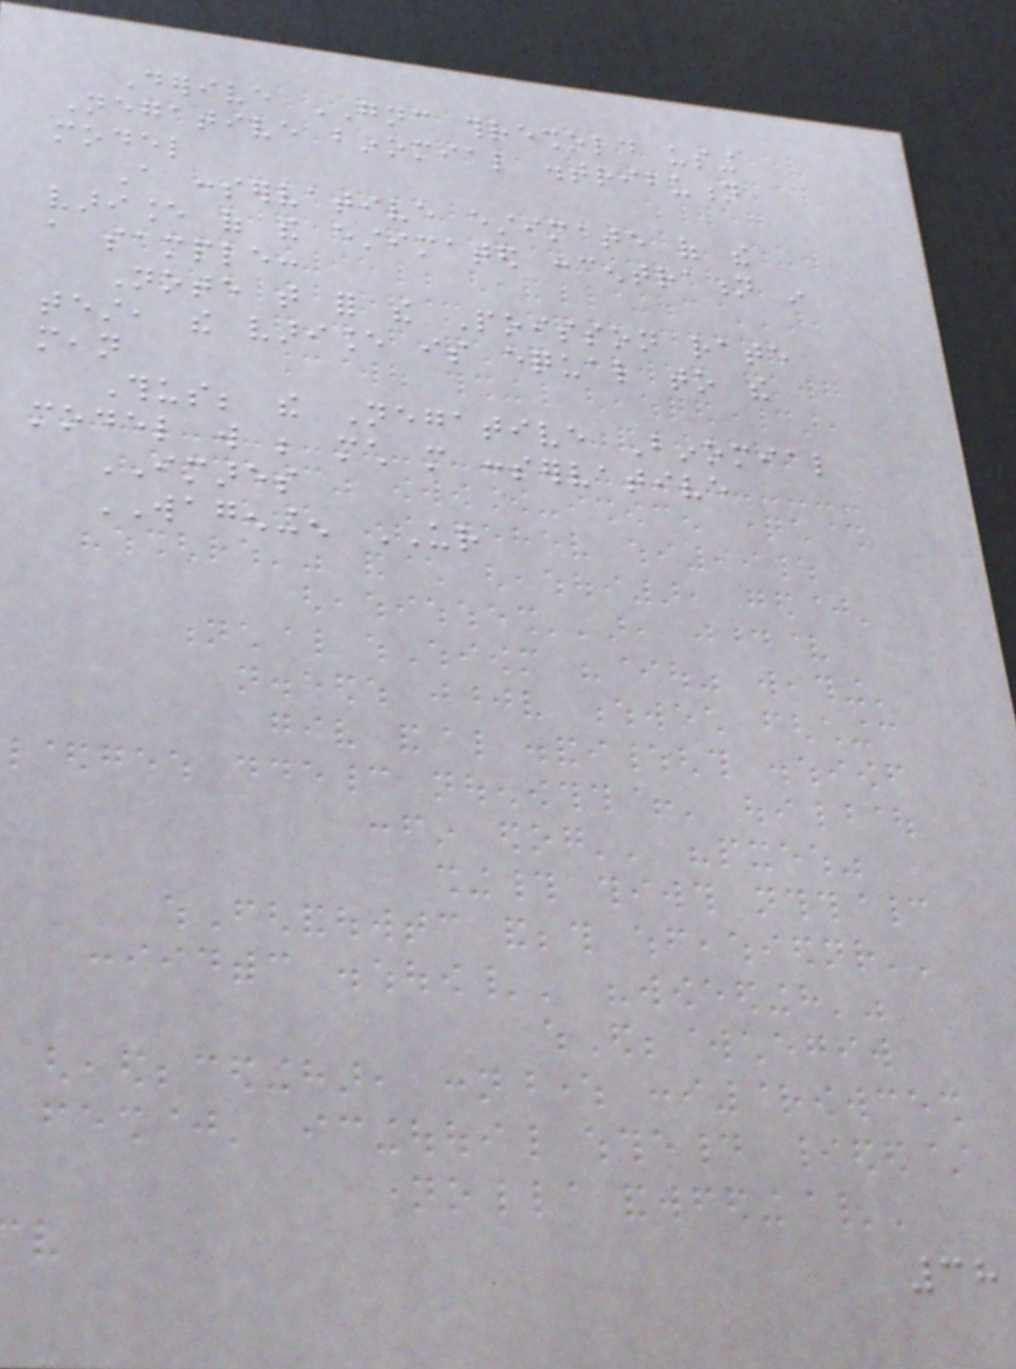Derive GNC threshold using
Negative binomial distribution
model
A conservative estimate of the
variance of the estimated concentration in
a sample:
Note that for the Poisson rate
test, the variance is equal to the
mean
Thus; the Negative Binomial
model will be much more conservative
IMARES
WAGENINGEN UR
38
